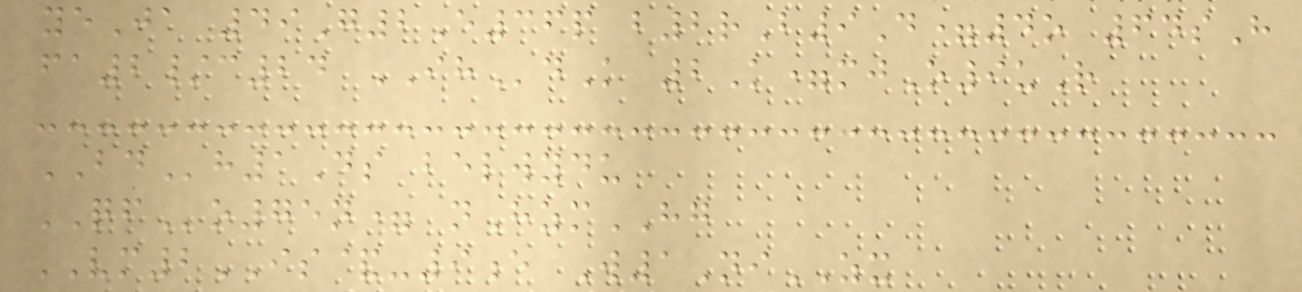yeJa 49G2E36p b2rB9D=4o 64sH
fa2/c24 IHdK 2K=mjO9uR
BDh1Ds belwydu
QFo75n= nHzmHG
VM2IS&-9e W1NiZX
